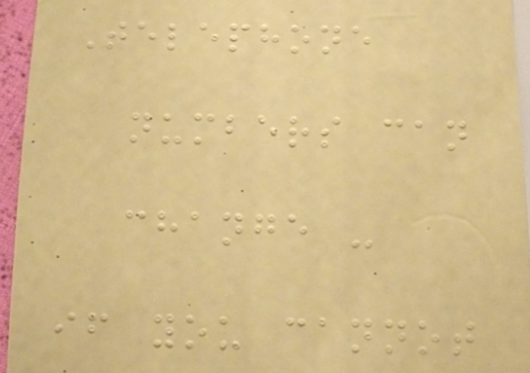Telephone
numbers can
change -
if you cannot
